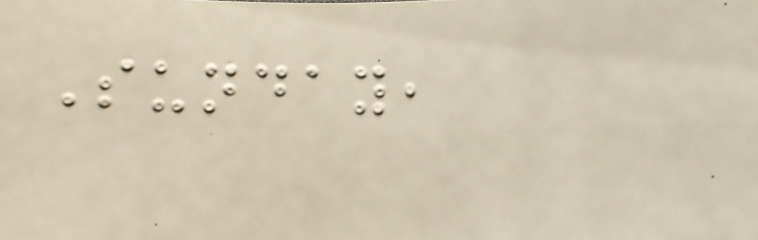Sunday,
